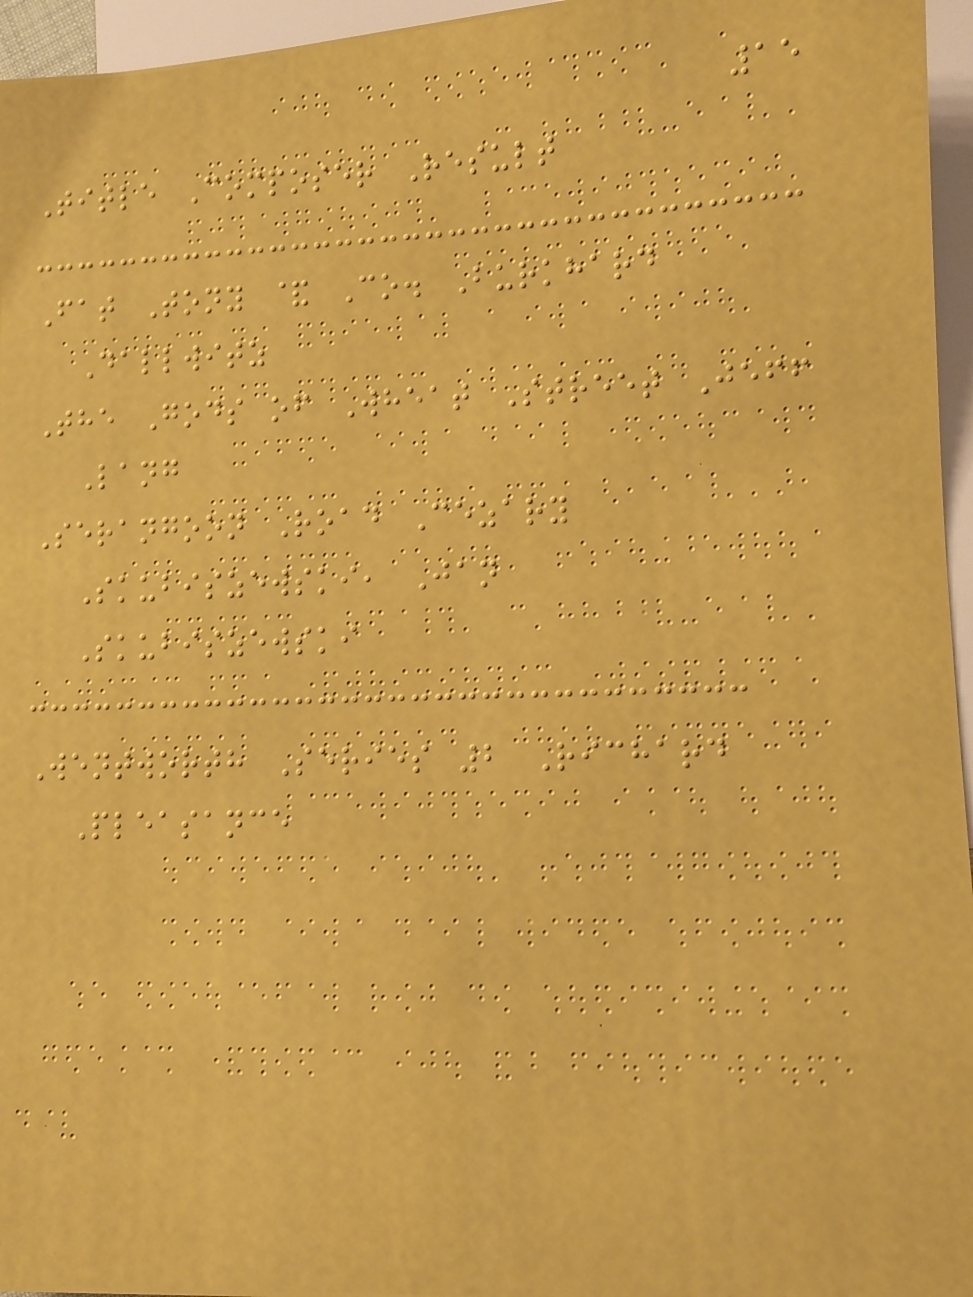15
Title Composer Result
Fat Tony & Co. Burkhard
Dallwitz
The Gods of Wheat Street Jeff
Lang
Serangoon Road Cezary
Skubiszewski, Jan
Skubiszewski
Wentworth Series 2 Richard
Pleasance
